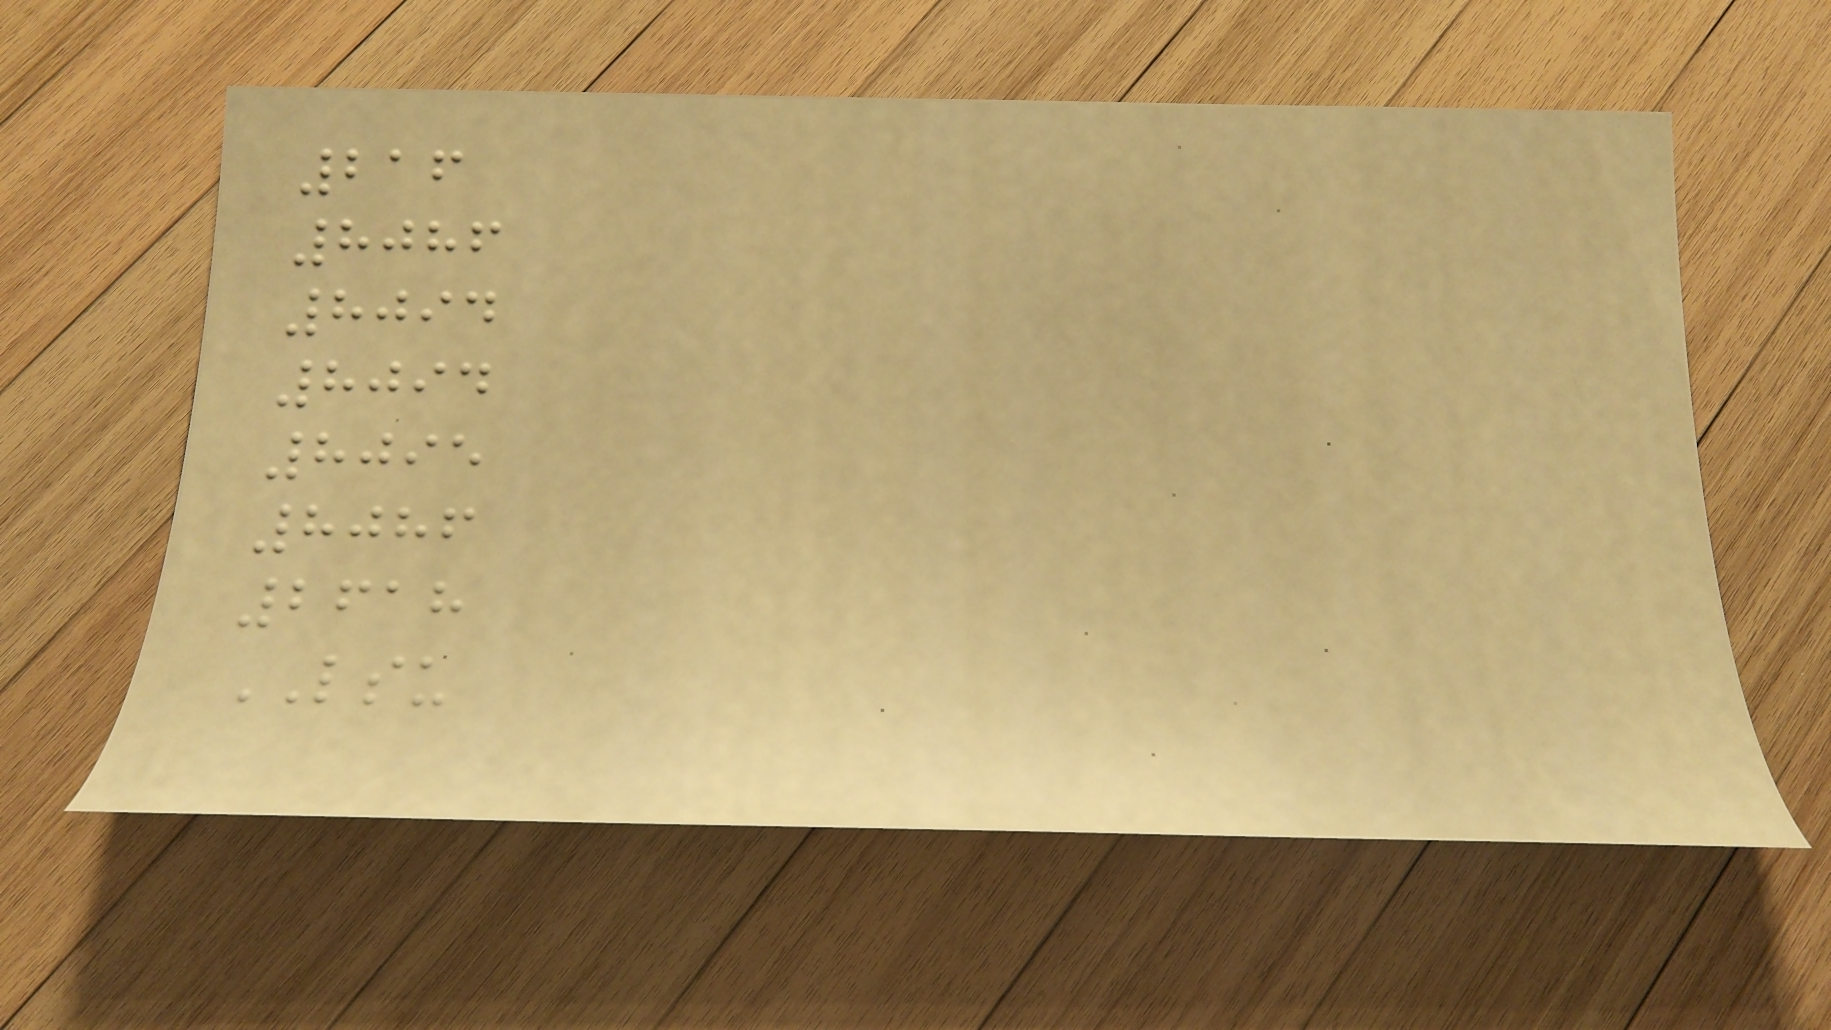216
8086
8094
8094
8095
8086
2618
LSU
